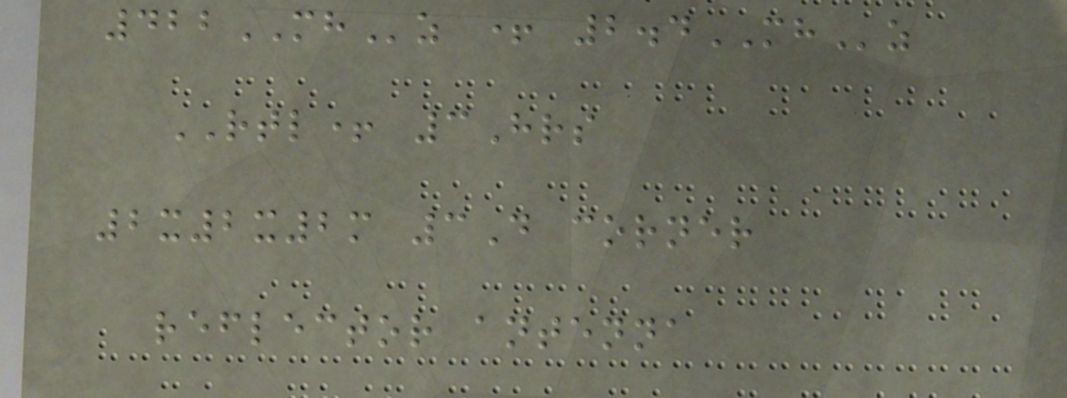422MHz + 2.4MHz
RTL+ 3Hrs
2x2x2m 3D corner
reflector antenna
